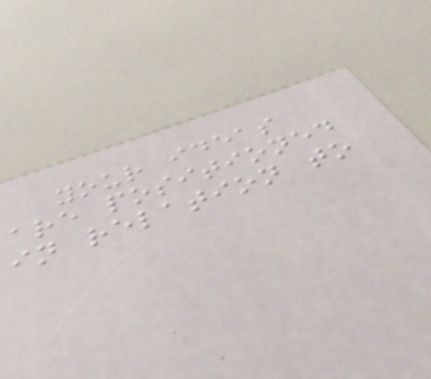your ideas
are positioned
in relation to
